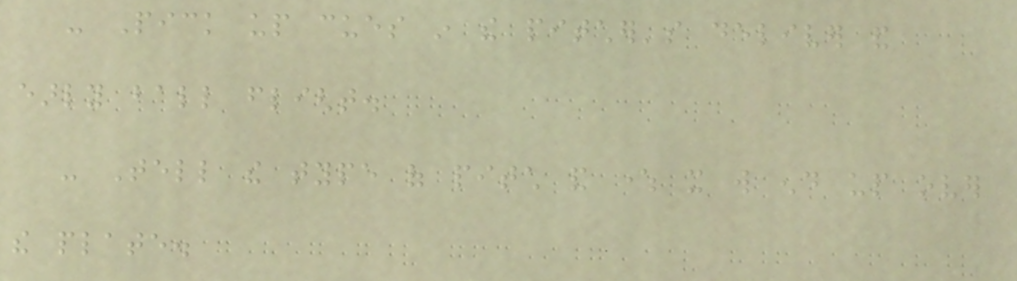- Pick up cues in the pitcher's deliver and
early ball flight.
- Tell the type of pitch and where it will end up over
the plate.
